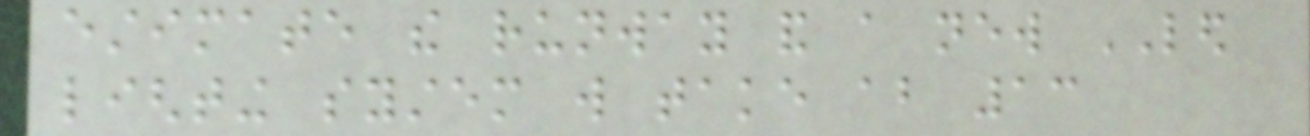estimate the runway and a new LED
lighting system will take about 13
